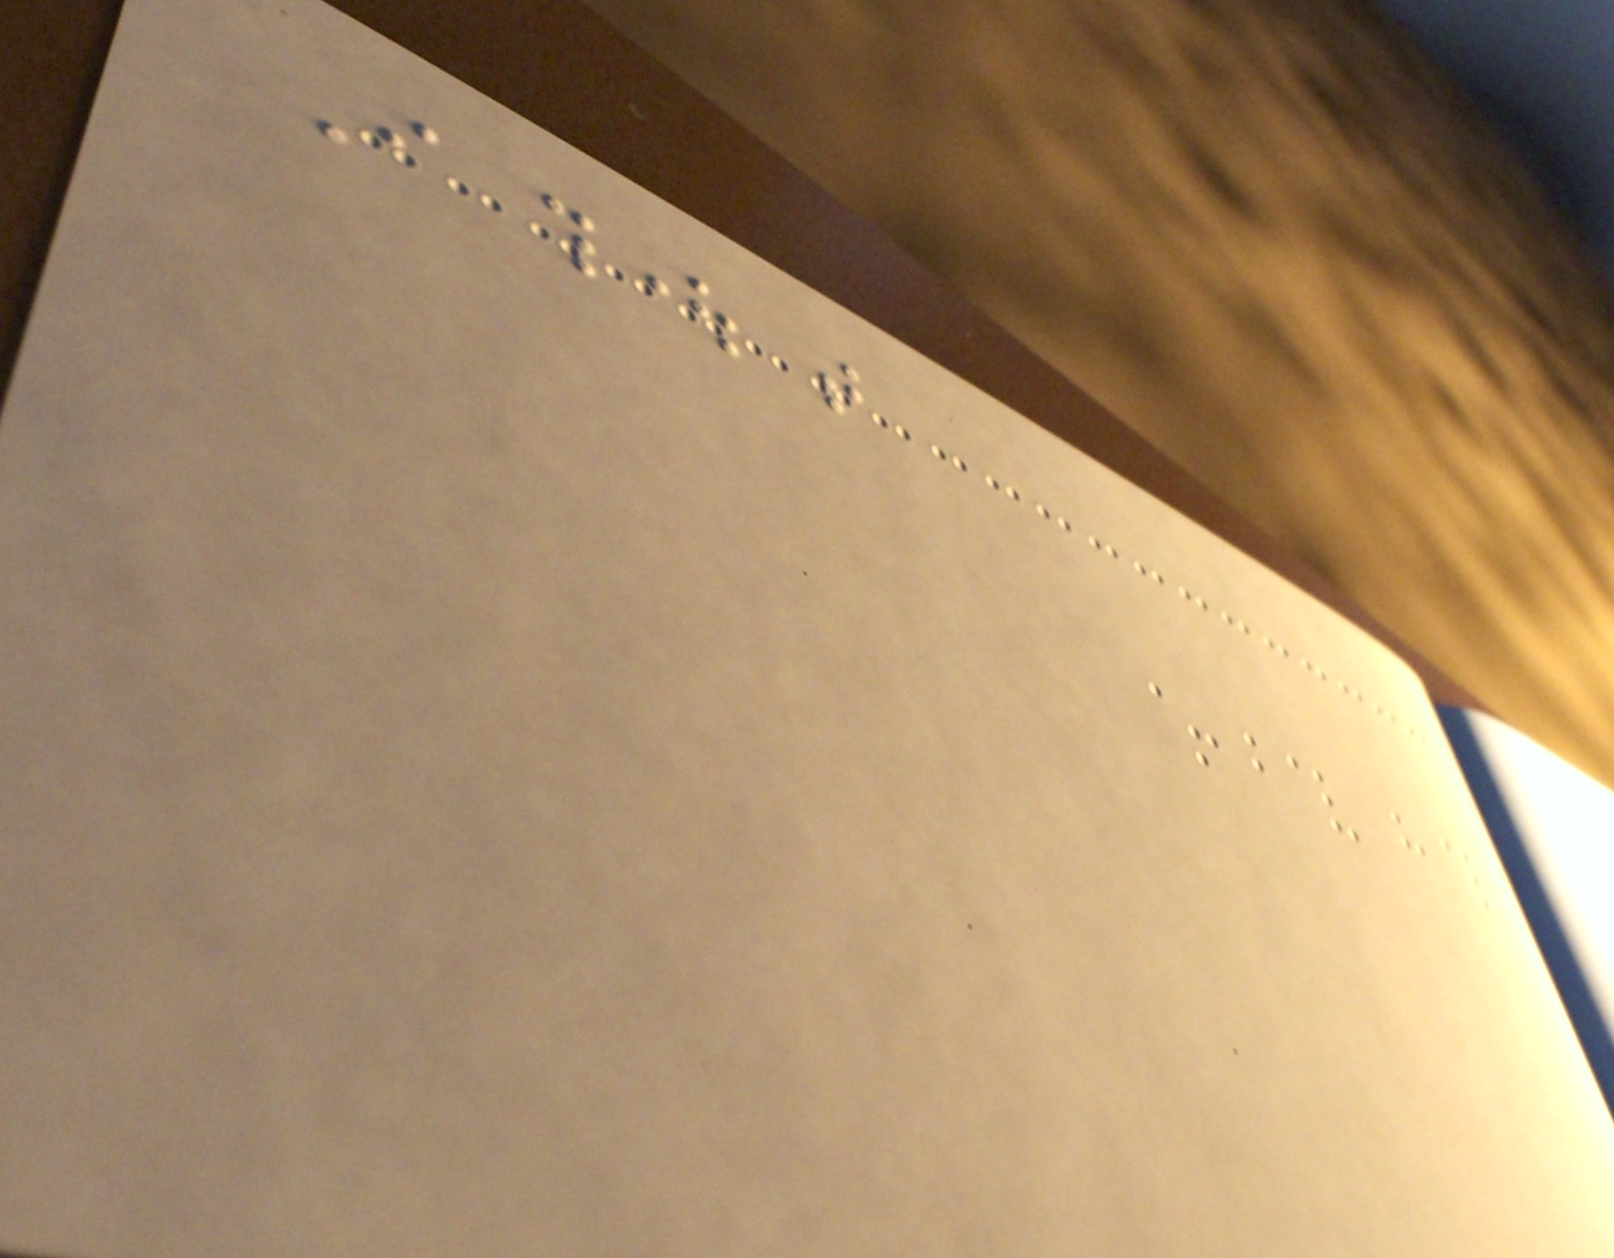I thought that
